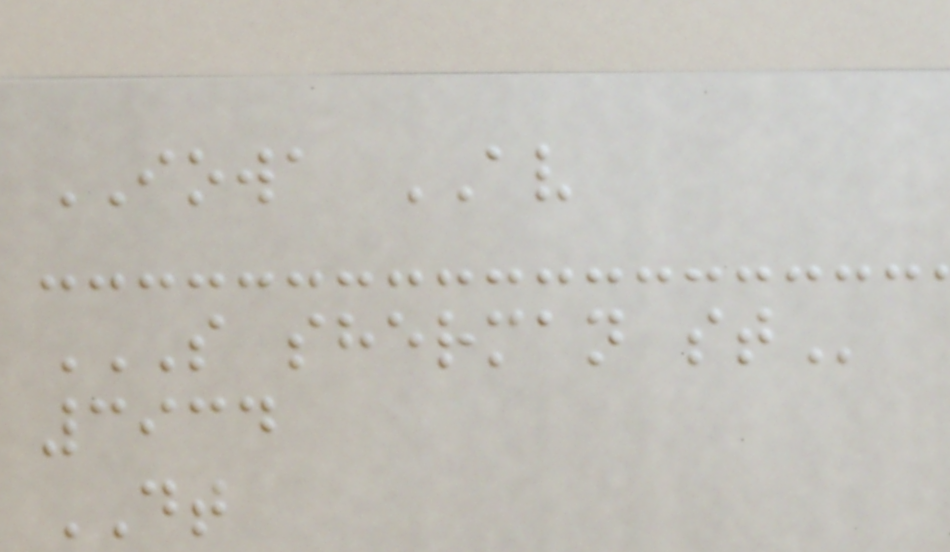IOWA AV
S SHERMAN ST
3934
DT
